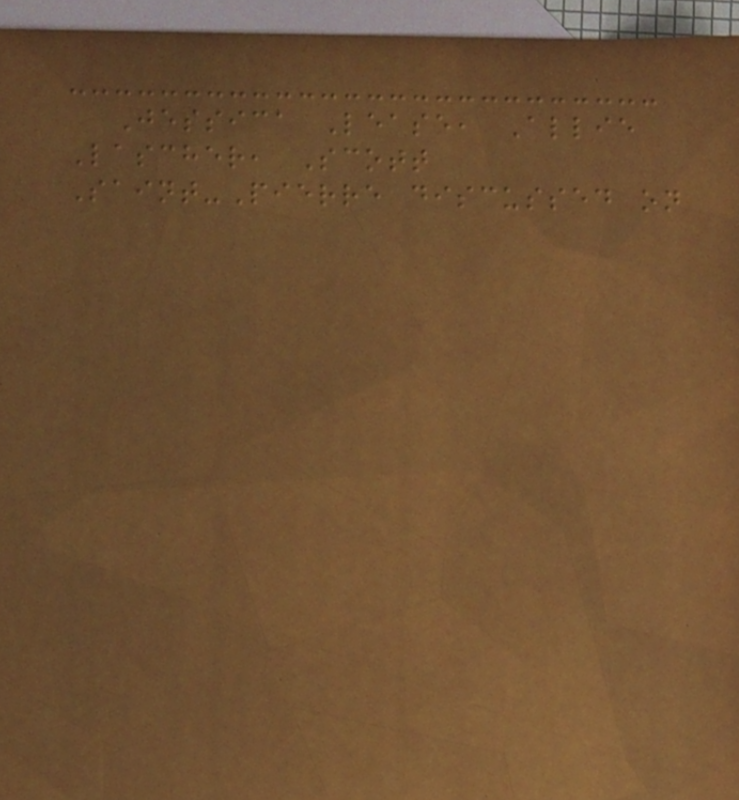Jessica Lease, Allie
Lascher, Scott
Saint-Pierre discussed on
